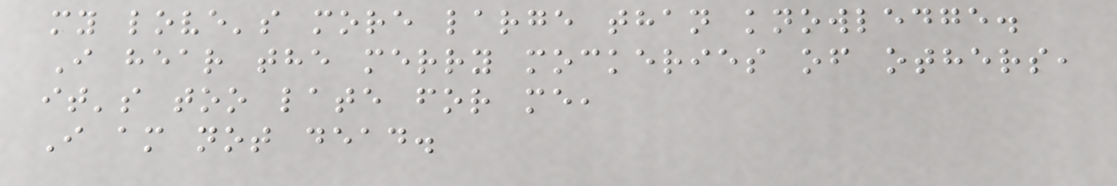my love's more large than knowledge.
I hear the merry mockeries of others,
it's too late for me,
I am not dead.
